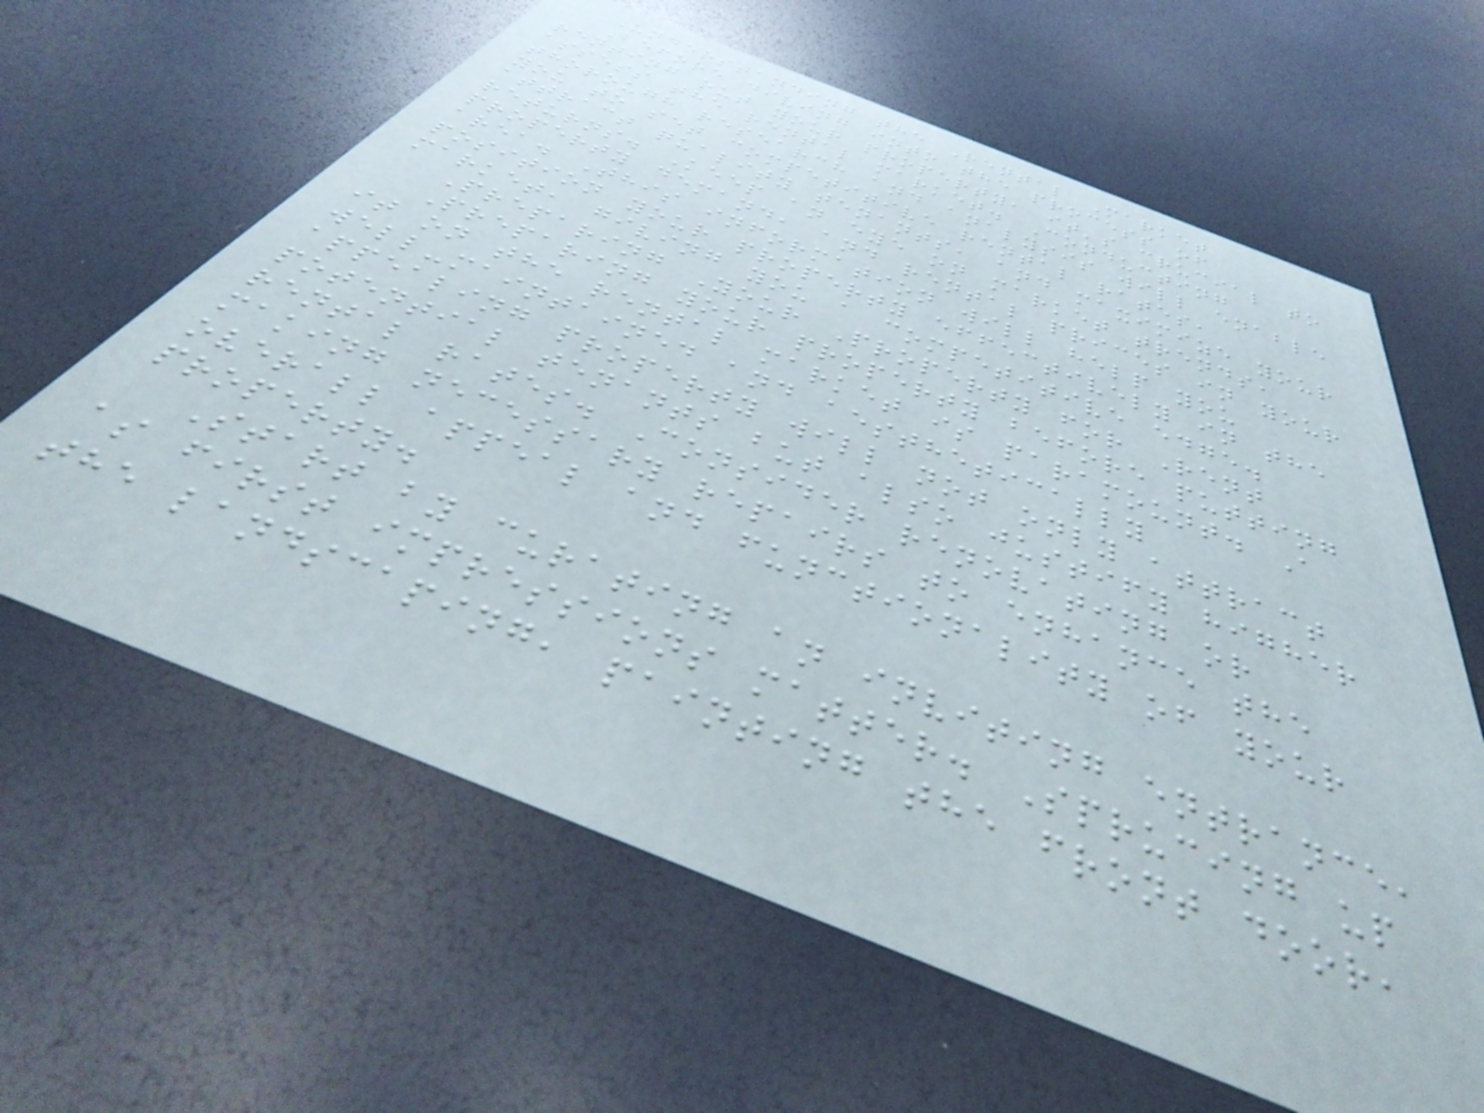Understanding the Rental Market
Before diving into the process of
renting out your property, it's crucial to
assess the rental market. Conducting
thorough research and analysis will enable
you to set competitive rental rates,
attract quality tenants, and maximize your
returns. Keep an eye on market trends,
property demand, and rental prices in your
area. This information will help you
position your property effectively in the
market, giving you a competitive edge.
Preparing Your Property for Rent
Preparing your property before putting
it on the rental market is paramount. A
well-maintained and aesthetically
appealing property will not only attract
potential tenants but also justify higher
rental rates. Consider renovating or
making necessary repairs to enhance the
overall appeal and functionality of your
property.
Start by curating an inviting entrance,
as first impressions matter. Sprucing up
the landscaping, painting the front door,
